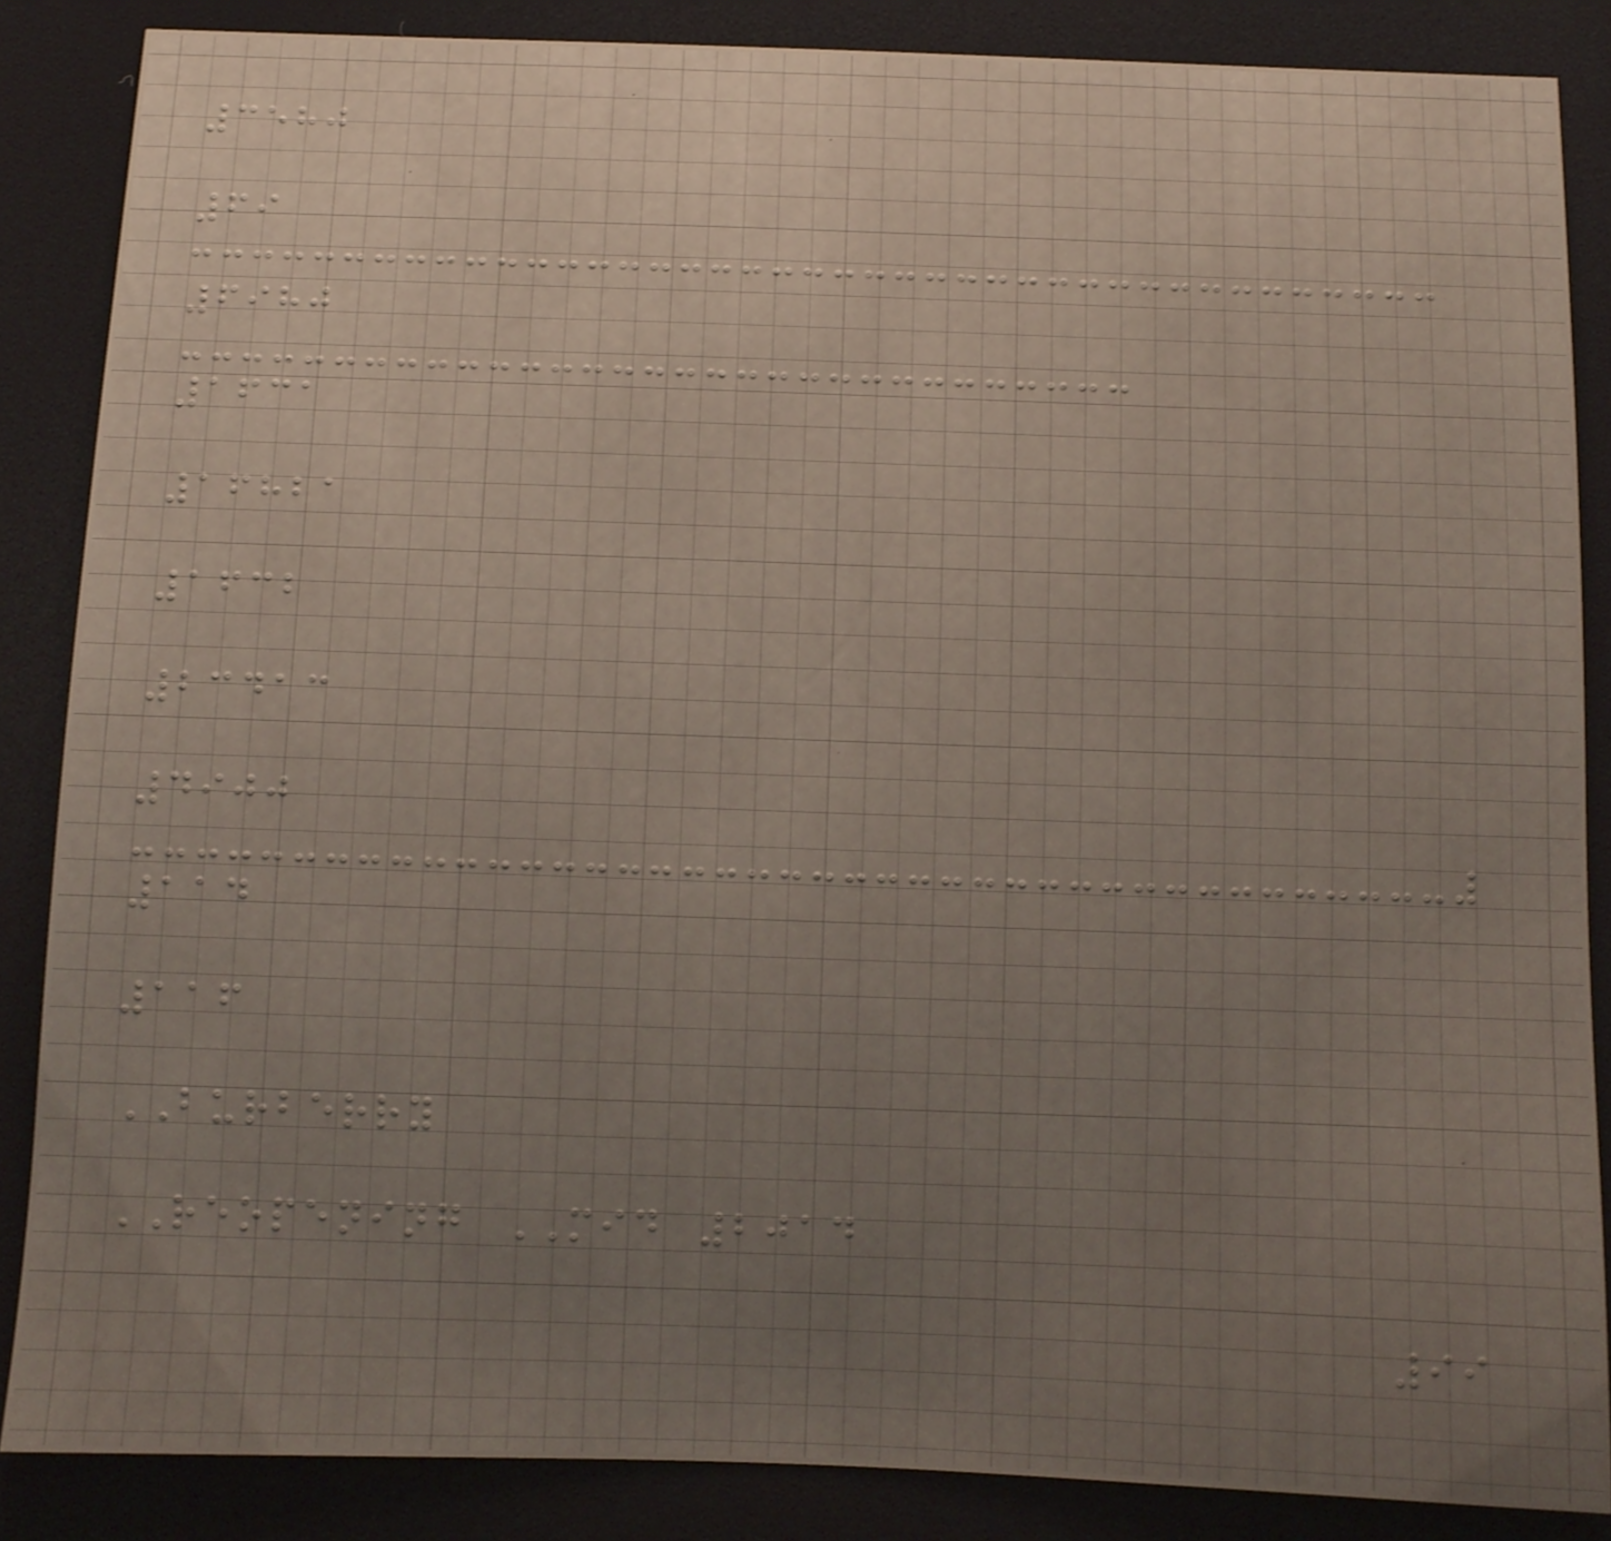3580
69
6980
1631
16821
1632
23413
4900
114
116
BURBERRY
REOPENING MID 2014
99
